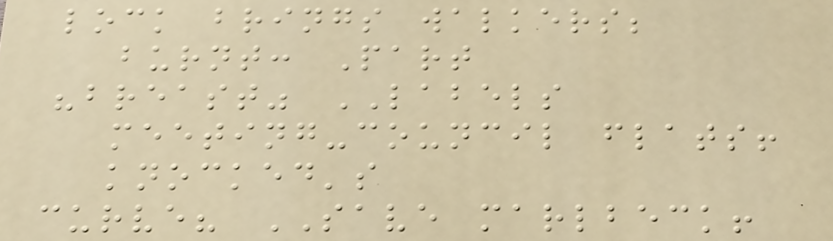lock brings walkers;
burnt: Part
"breast" LABELS
meeting-council flats!
knocked's
curve? SAVE marlbeck!
